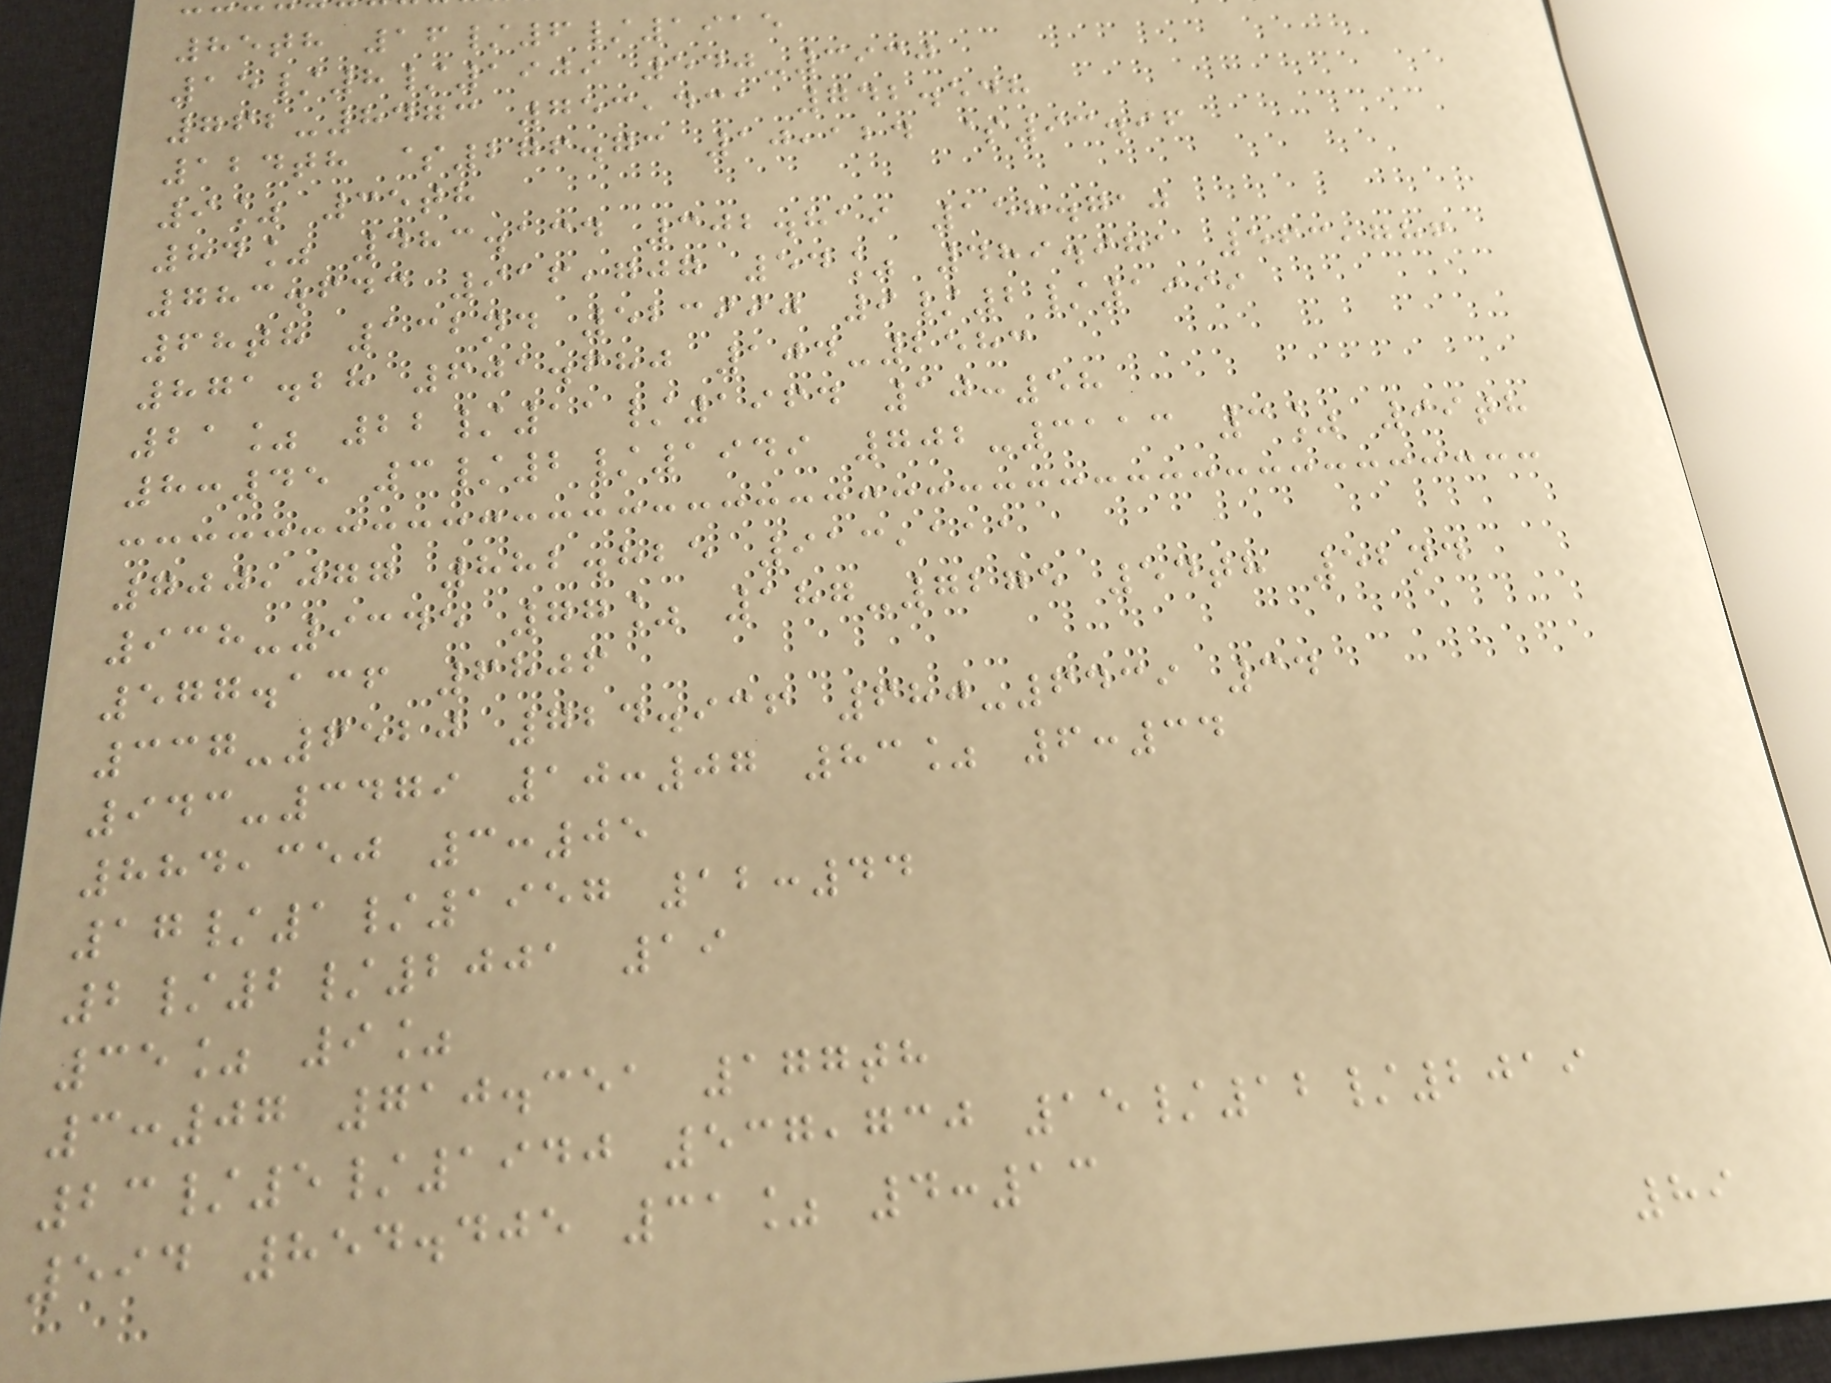85th 16/6/1915
15/8/1909 540-3930
762-8473 753,431 742.548
124th $276.73 10,124 $93.96
9% 35th
84% 483.134 302.819 158.710
783.643 916,707 54% 489.981 563,786
68th 132nd 523990 9/2/1999
871.28 601.680 104-2583
21% 22/11/1964 10:58
8:45 3/2/1949 702-3113 3% 99th
700,077 882.825 913,111
938-9345 77% 187-7275 54th 52nd
577.136 6806
337-6520 724.936 680-6439 34
943-3479 10:07 83% 6:34
884,350 3:05
17/1/1957 12:44
2/2/2001 19
35% 9%
3:07 710.351 177th
23/5/1940 537,730 15/12/2019
594 854.405 31% 4:13
89
